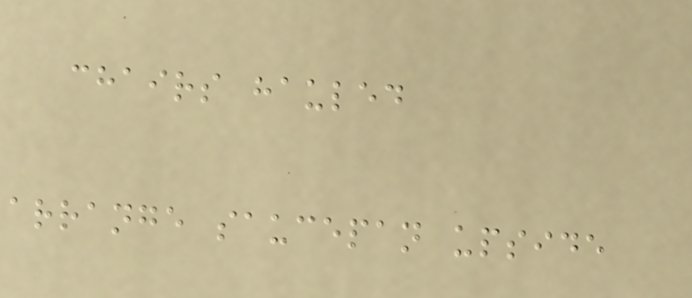chairs hauled
arrange saucepan upside
